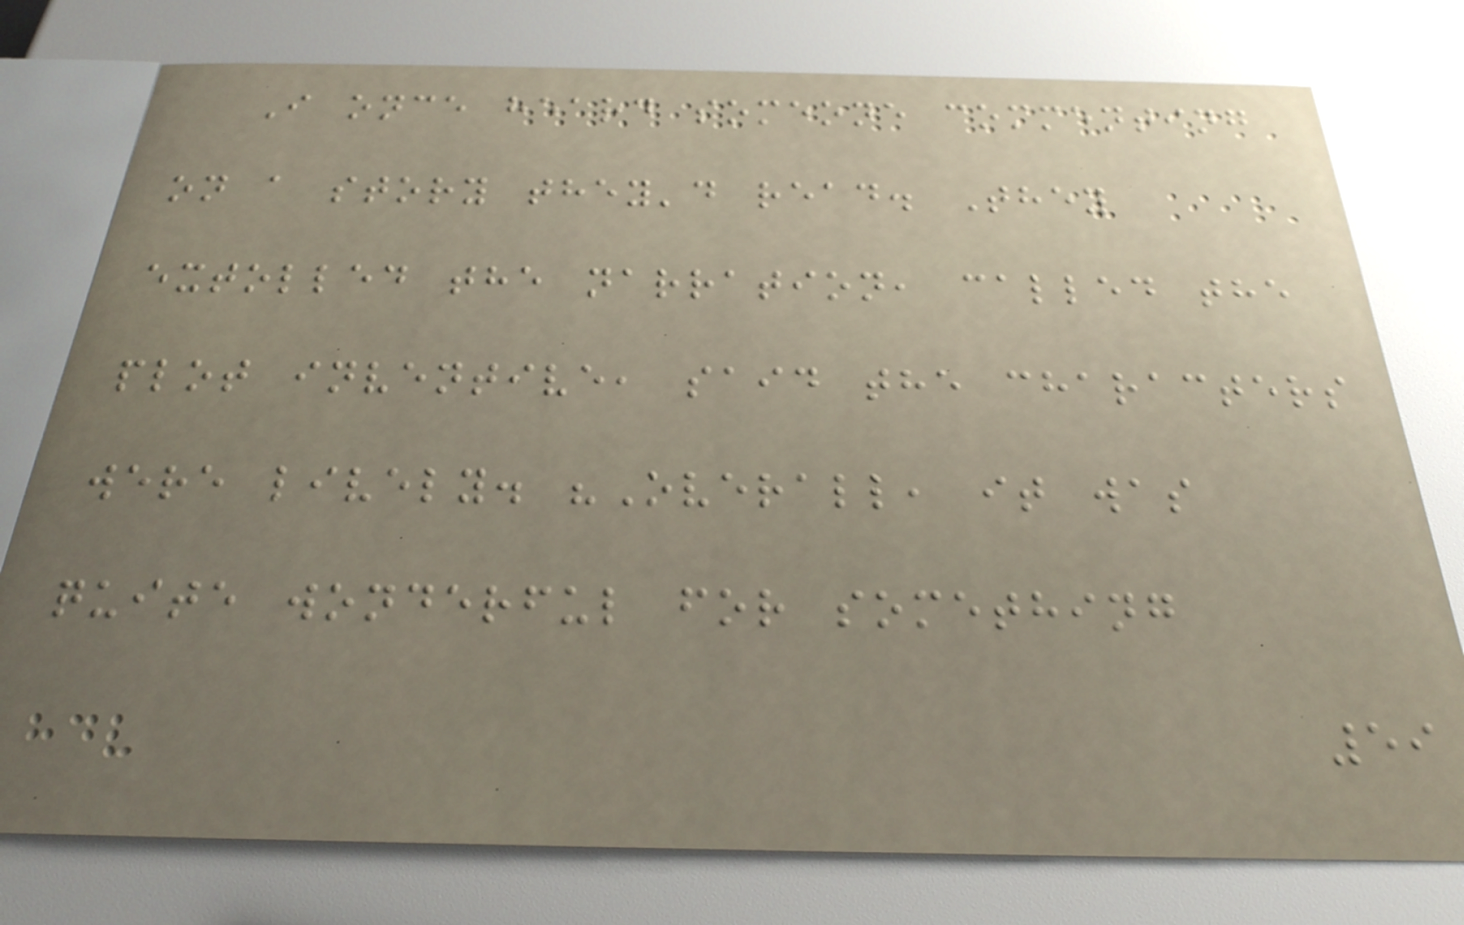I once heard someone commenting
on a story they'd read. They
extolled the narration, called the
plot inventive, said the characters
were lively. "Overall, it was
quite wonderful for something
59
